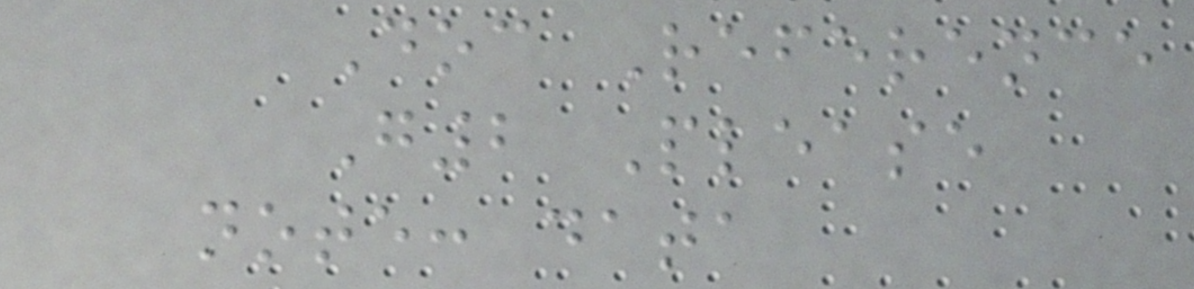Doc Reference
G2 Please
note: data
